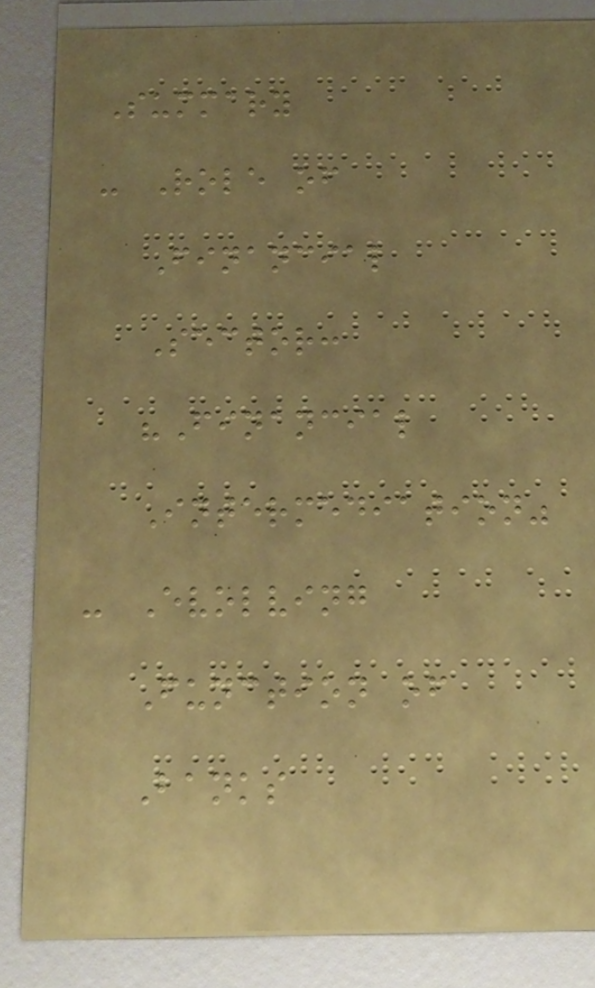Summary
- Role of
Financial
Sector:
"Financial
Intermediation"
- Evolving
Function of
Banks
